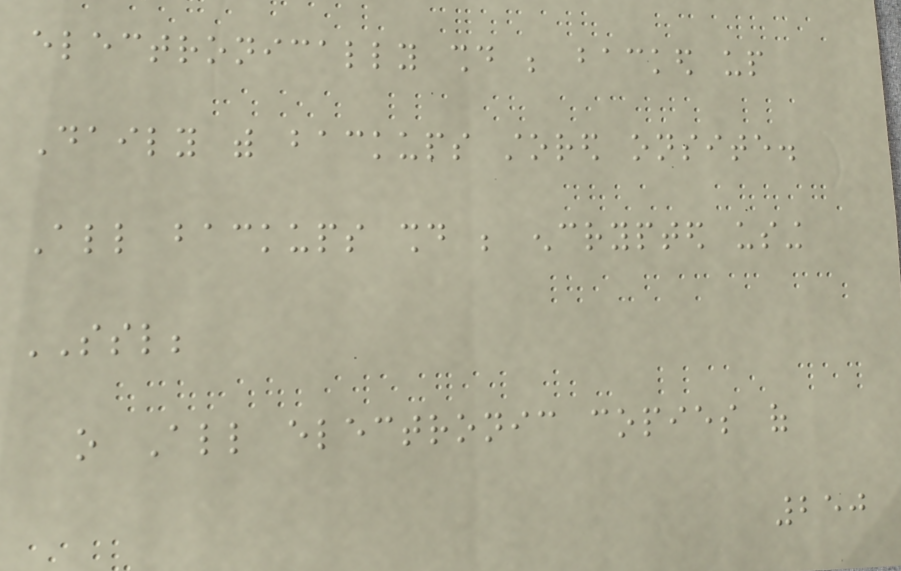electronically should be backed up
Daily with backups stored onsite.
All backups should be encrypted using
SSL;
o All electronic copies of
250
